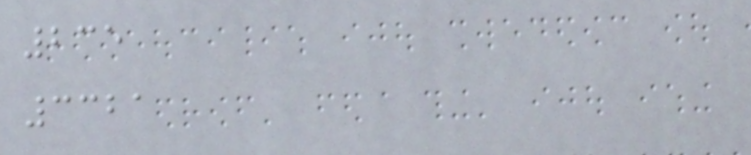235
3321
